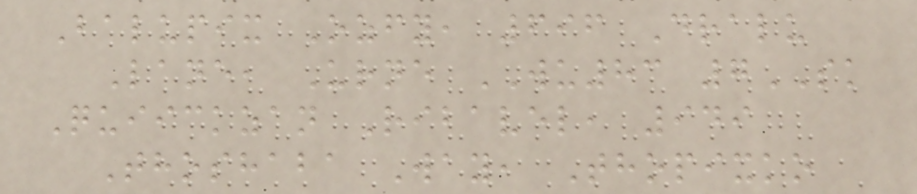Balupix Ozfy, 696 Dralu
Lane, Urne WU83 7SK
Quiickzan Ribavel, 949
Thoshaba Way, Thopixko
